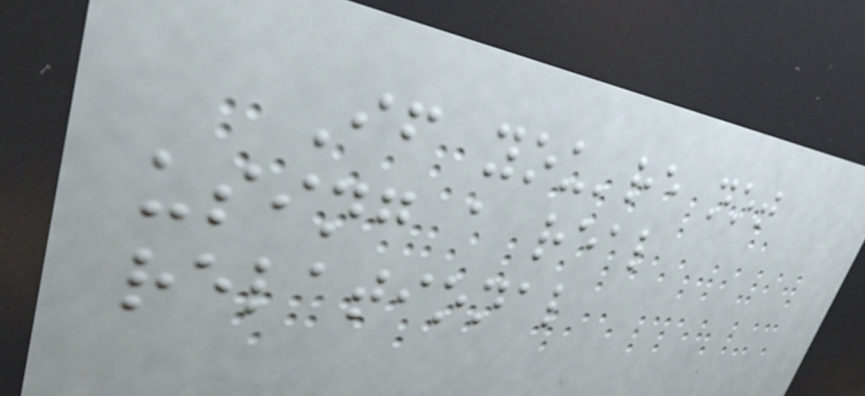If you're not
using a real
relational
